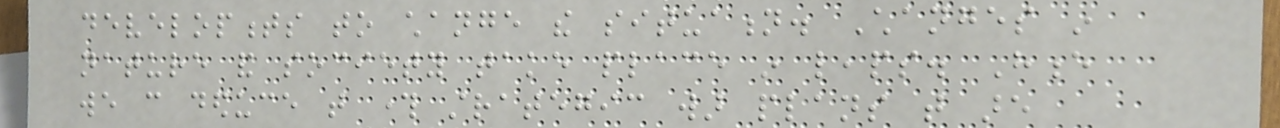developments to change the situation. Changes in
nature and society take place in leaps. Hence
we can deduce that through strategic war plans that are
